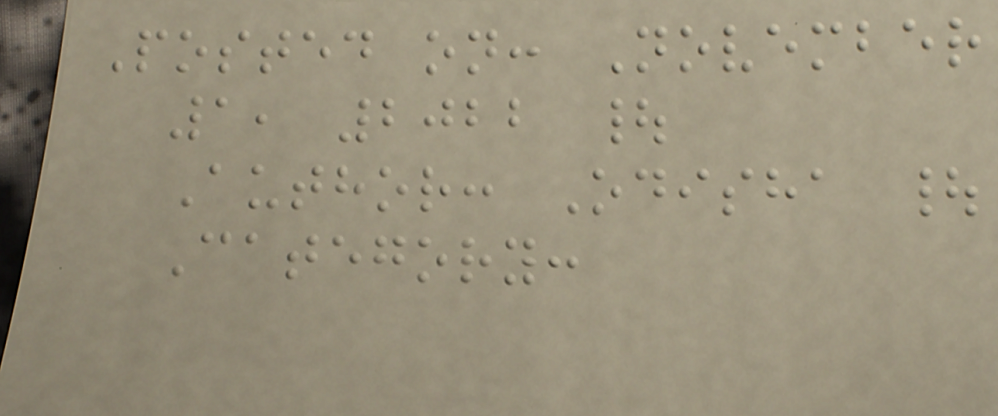Posted on: November
1, 2022 |
Author: Odisha |
Category:
